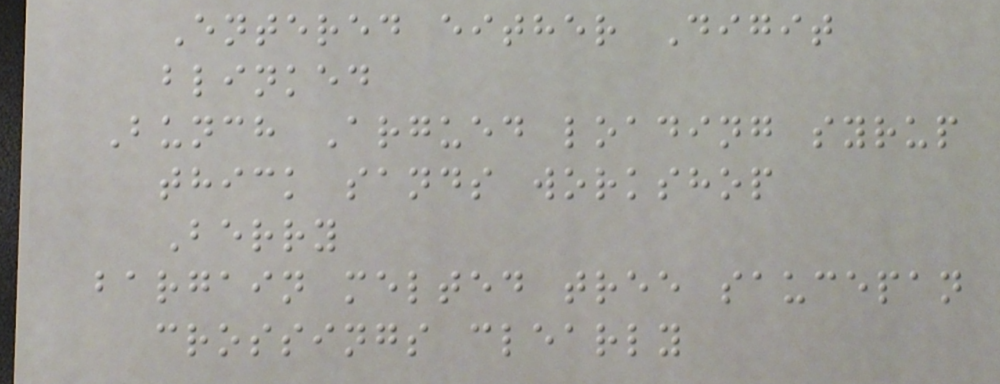Entered either Digit
blinked
Bunch Argued loading syrup
thick sands workshop
Berry
bargain melted tree saucepan
crossings clearly
